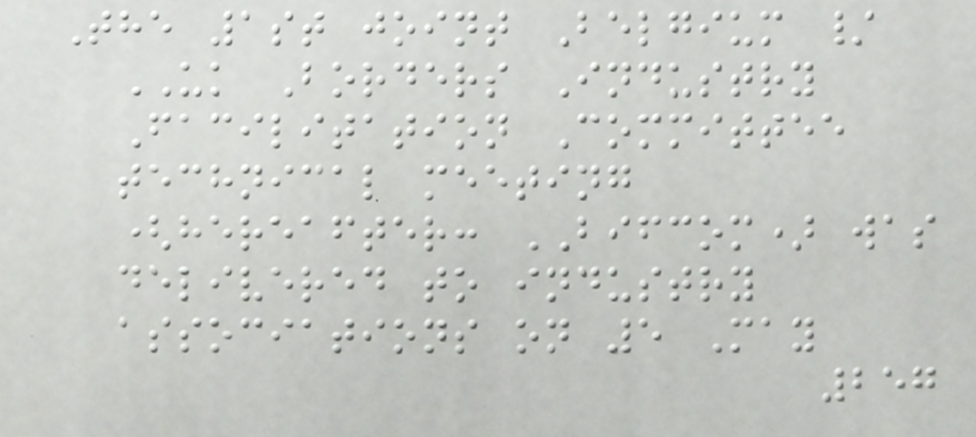The 1st joint Belgium /
UK Borders Industry
Facilitation Committee
technical meeting
(hereafter: BIFCOM) was
delivered to industry
associations on 5 May
257
